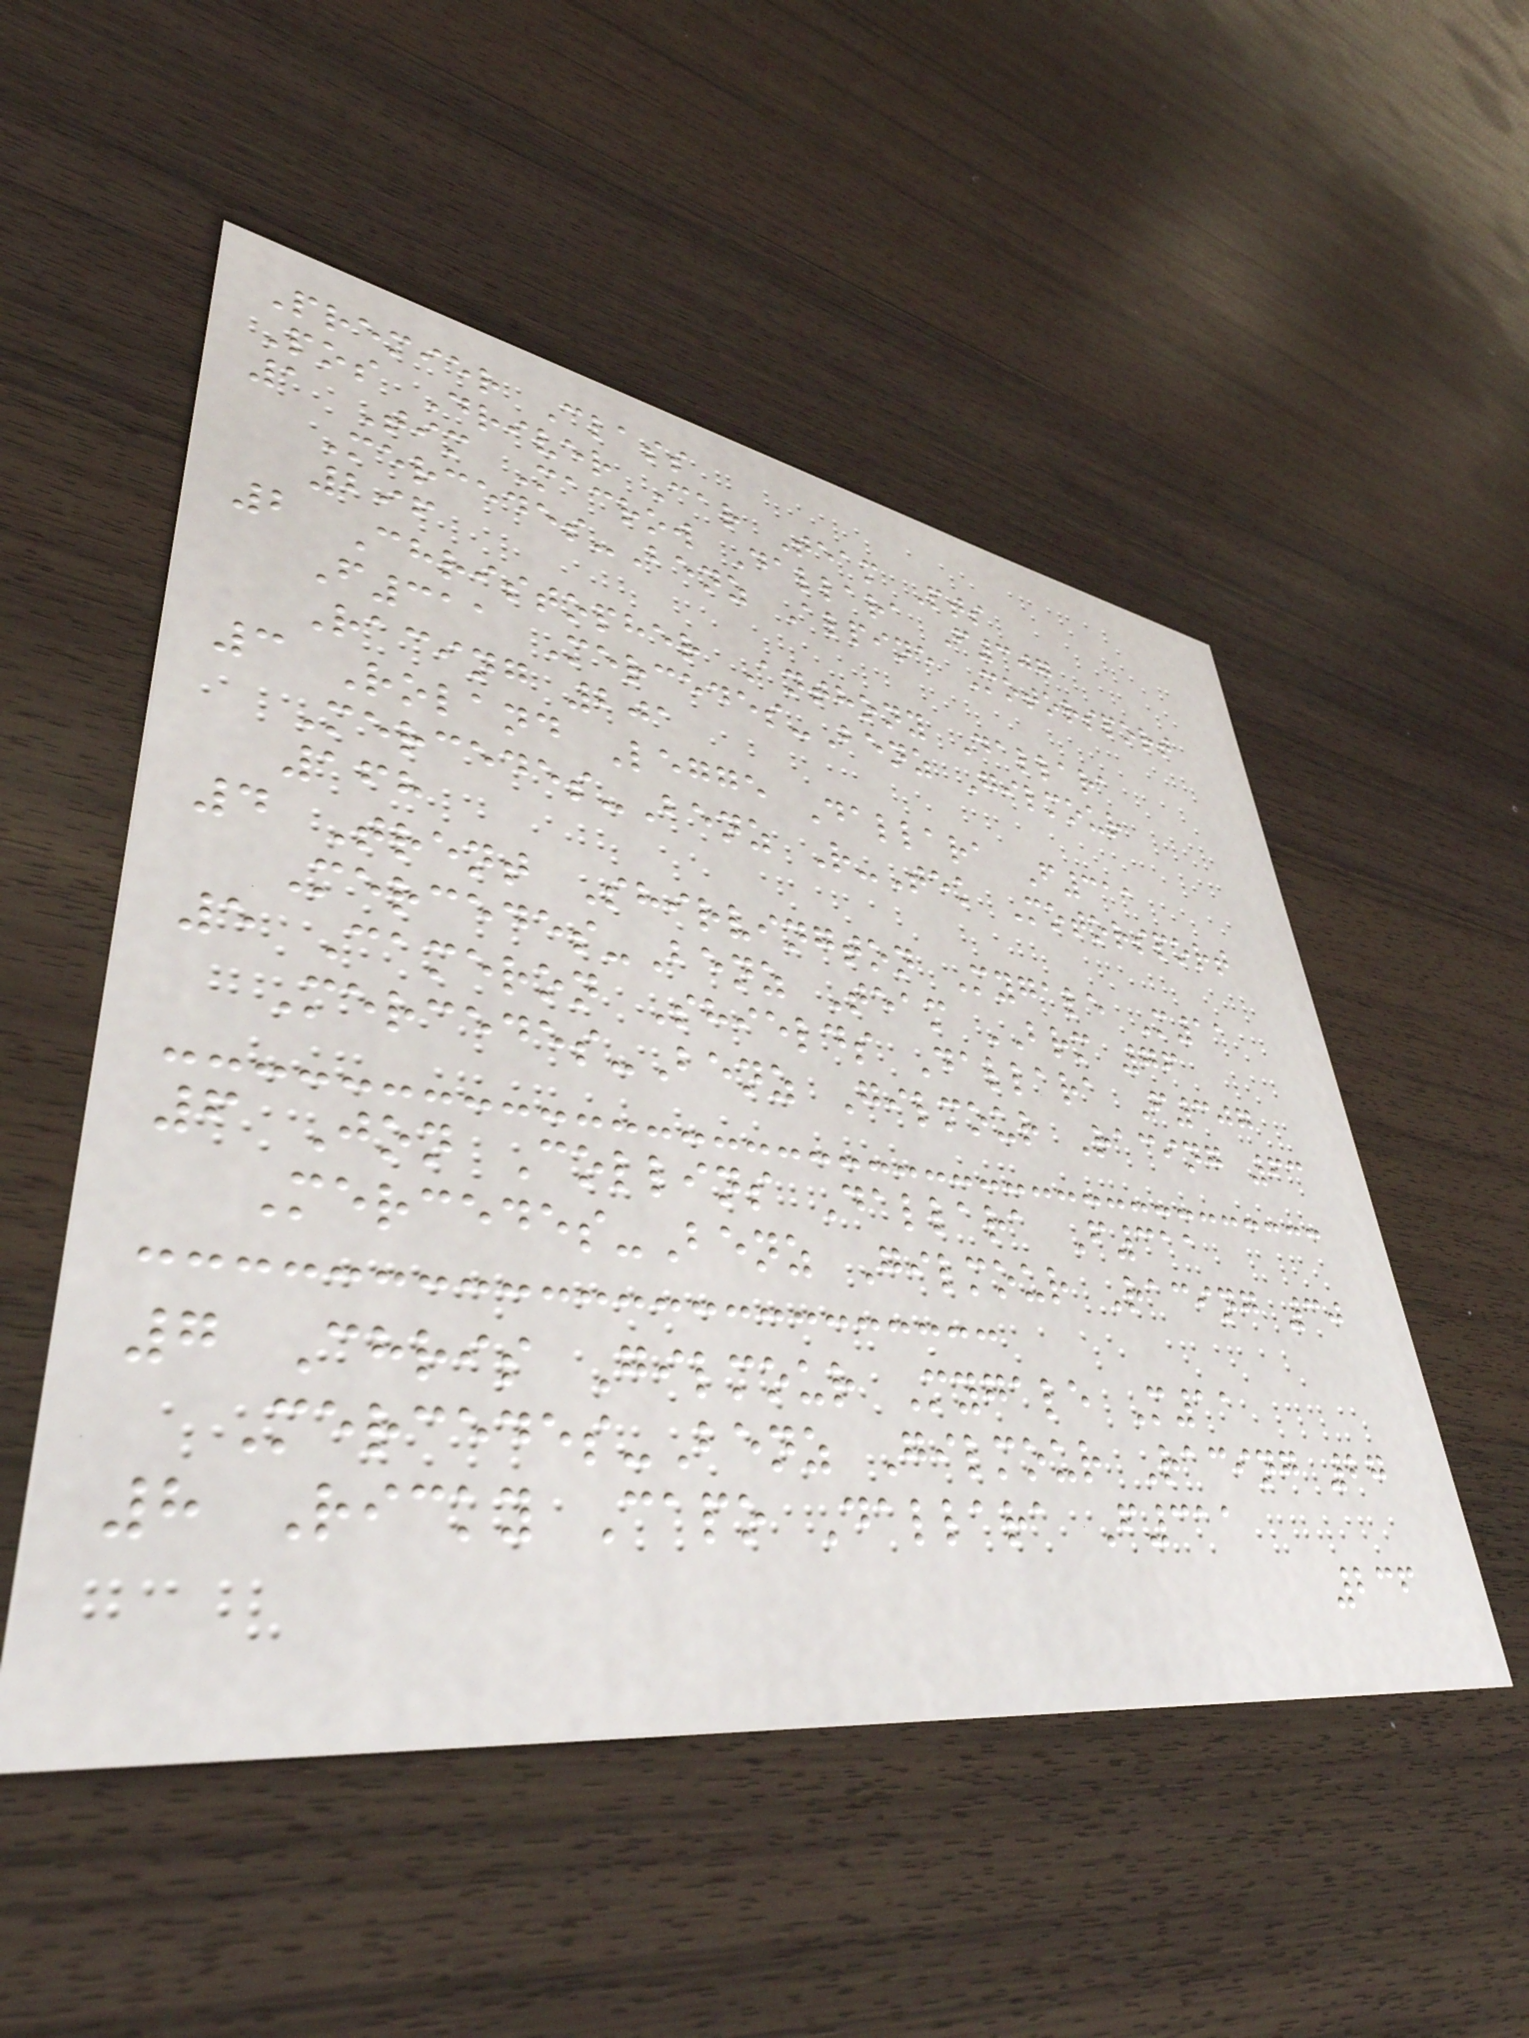Premier Class
Pos Driver Car Team Pts
1 Tim Macrow Dallara F307
Mercedes-Benz Alpine Motorsport
296
2 Christopher Anthony Dallara
F311 Mercedes-Benz Gilmour
Racing 201
3 Roland Legge Dallara F311
Mercedes-Benz R-Tek Motorsport
168
4 Trent Shirvington Mygale M11
Mercedes-Benz Team BRM 76
5 Cameron Shields Dallara F307
Mercedes-Benz Gilmour Racing 63
6 Jon Collins Dallara F311
Mercedes-Benz Gilmour Racing 30
7 Chris Gilmour Mygale M11
Mercedes-Benz Gilmour Racing 27
8 Ricky Capo Dallara F311
236
